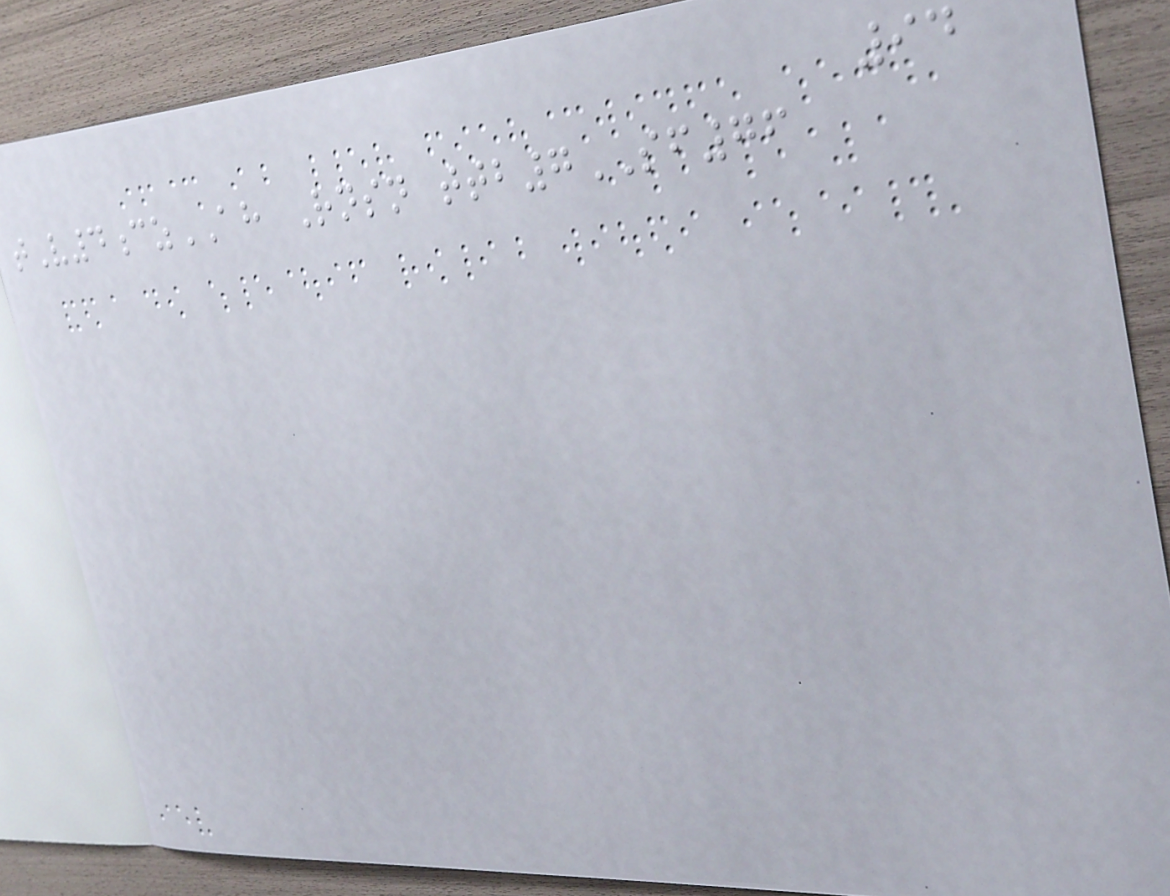94
tV4czAH Rnsn ttb7SF76
